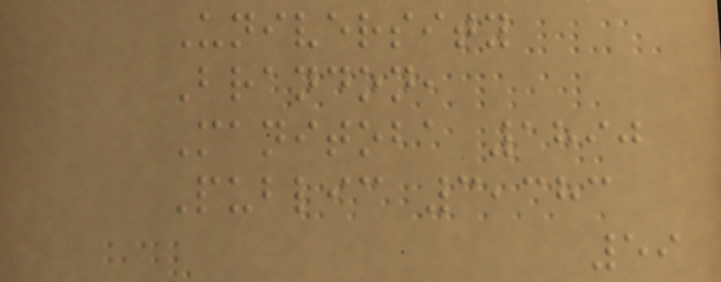University
Brandon,
Manitoba 1890
Public 3,383
59
